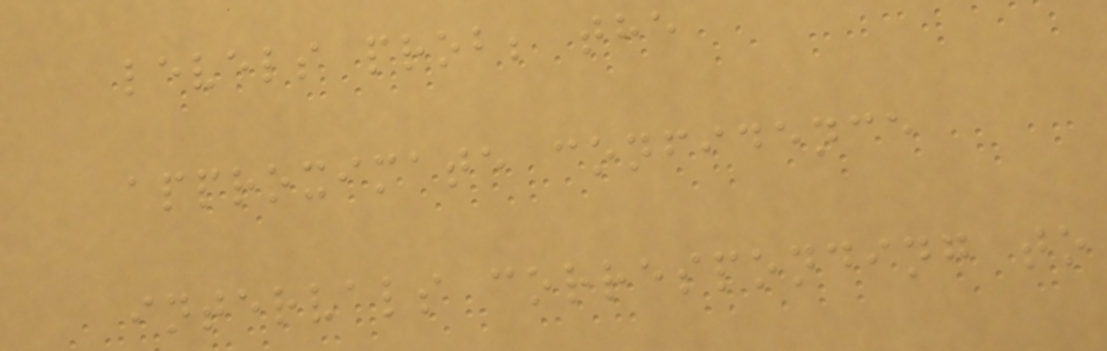levels prob; the
approximate confidence
intervals corresponding to
